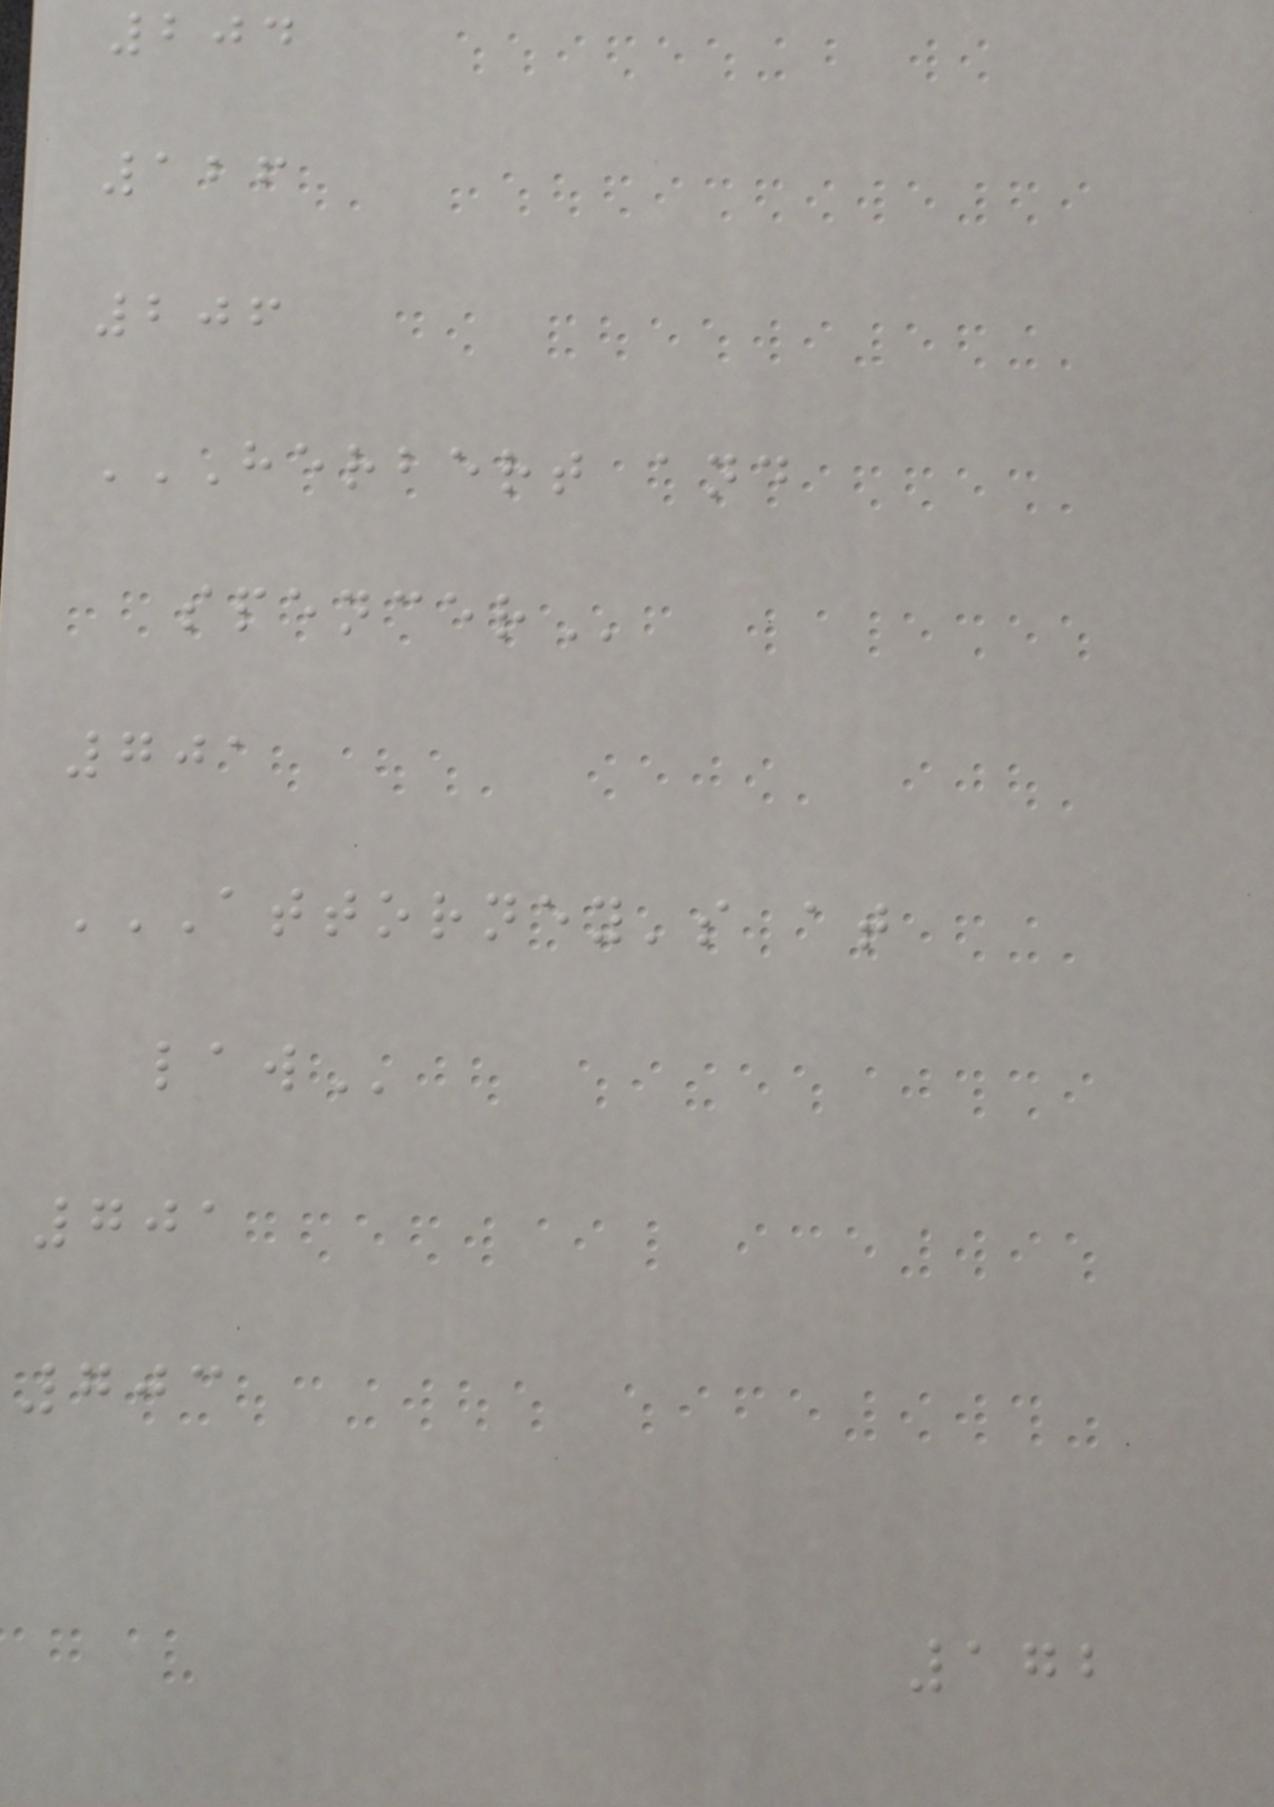204
126
206
HERBERT AND
SPENCER
701
ATTORNEY'S AT
LAW
701
703
172
